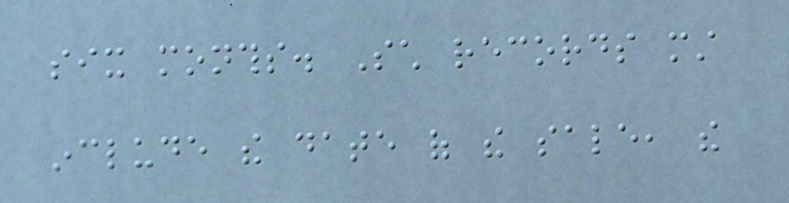six months. Such records must
include the date of the sale, the
